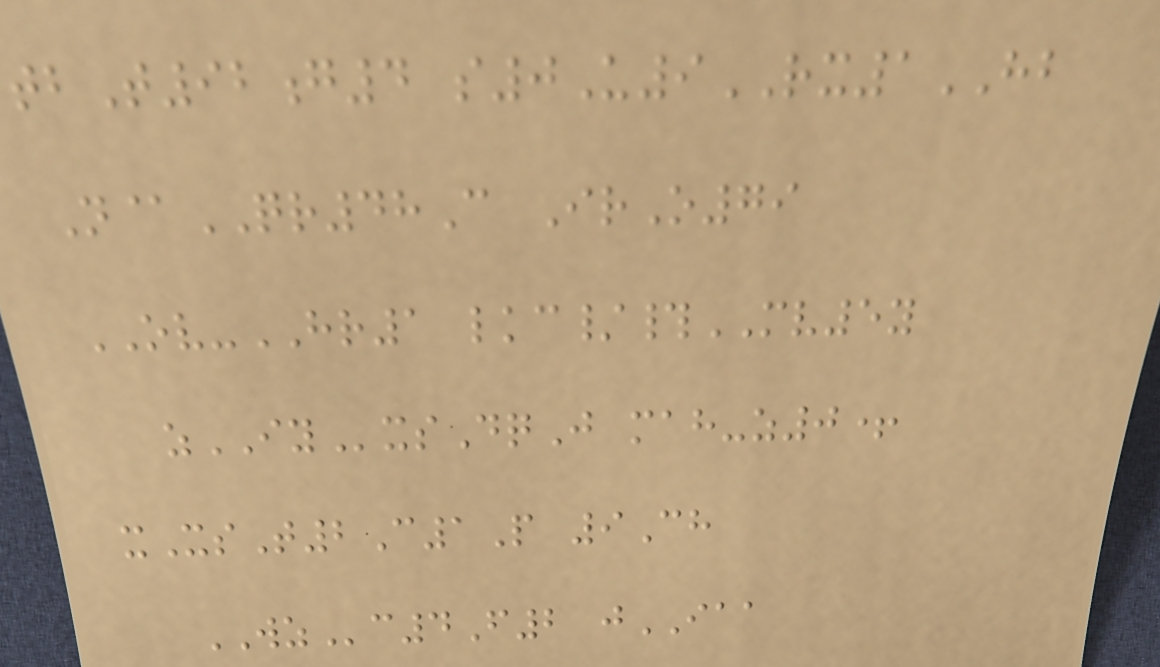tbT92g4 s0U9RX1HB
N@QR48C IrO79
OV-HR1 lkc/#MV5y
zIYxsDqJ mah-z0+
xXsT2C1P 9Ch
WZc4F2 jIAA
